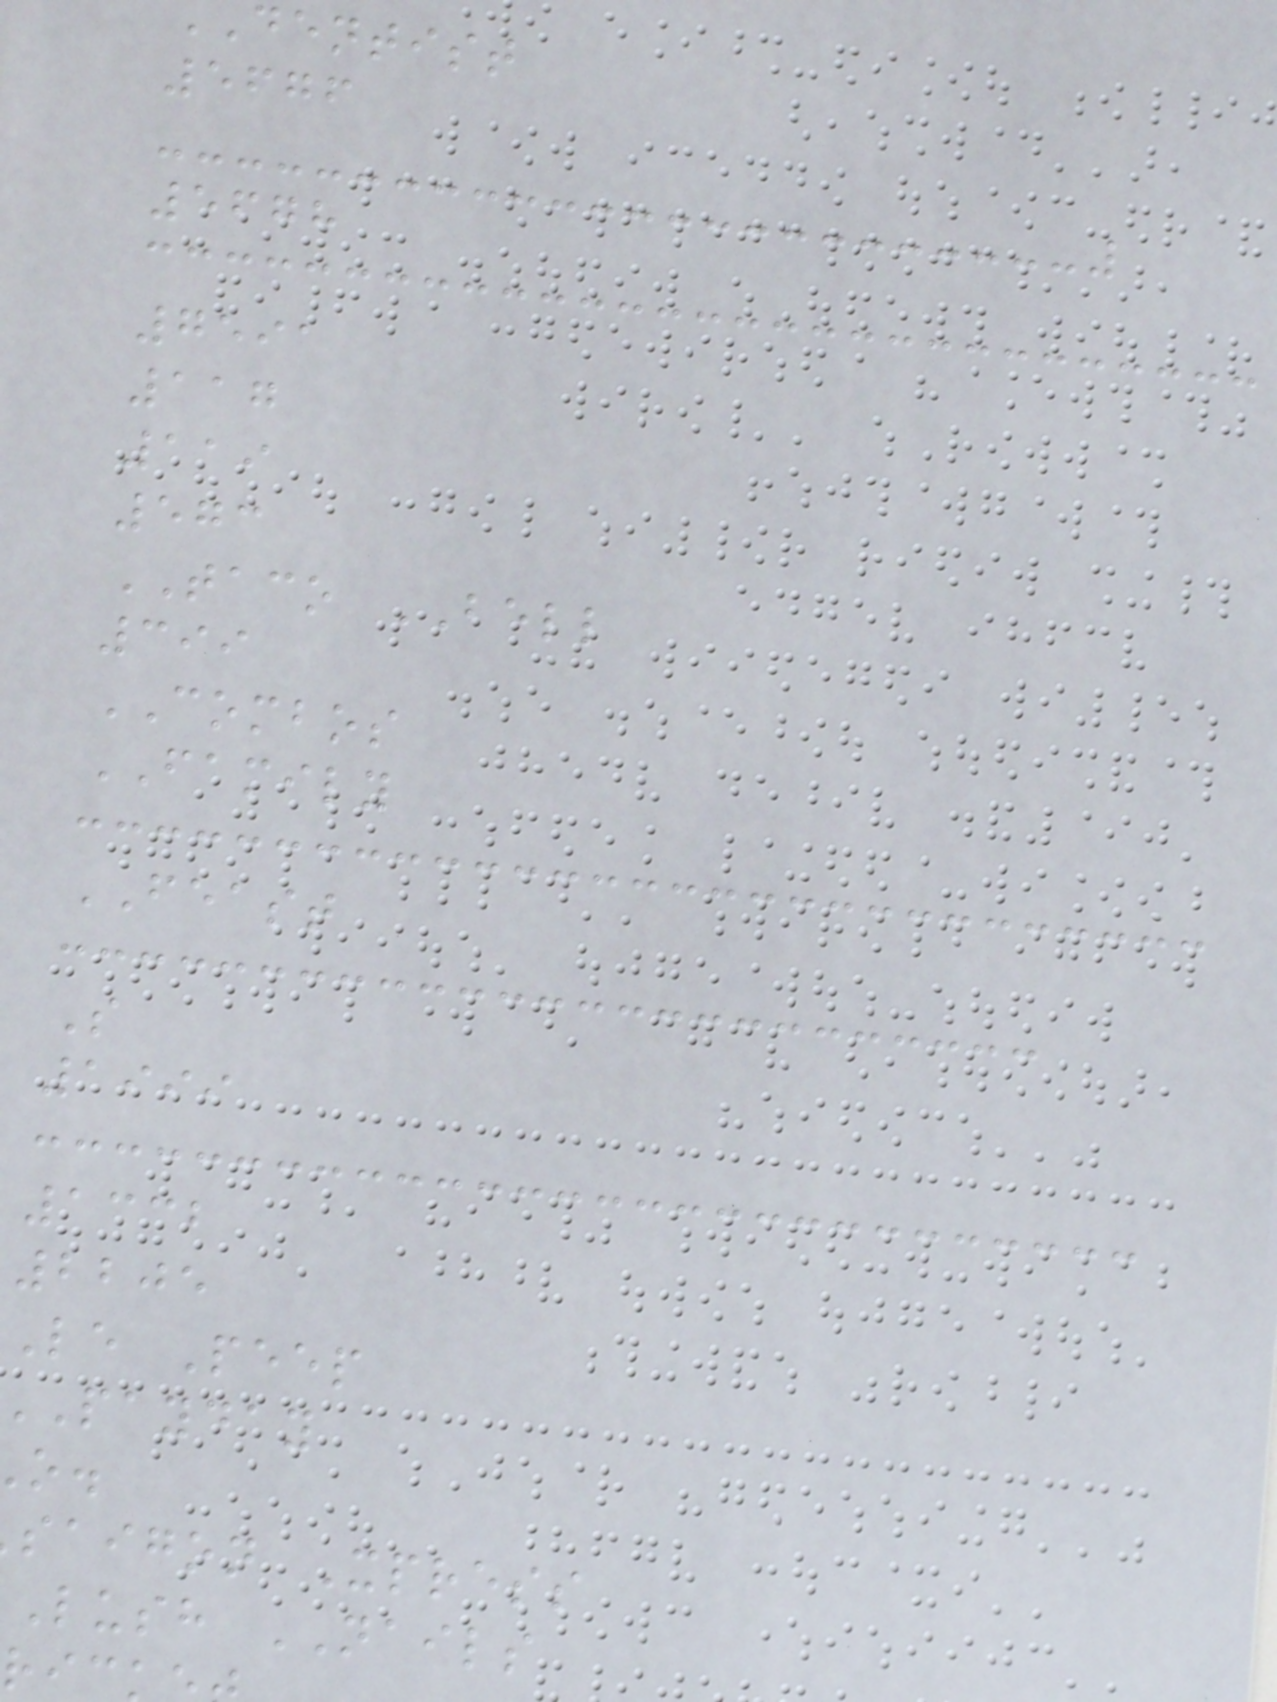dentist
5676
5678
7591
117
119
573
TACO BELL
399
COMBOS
FAMILY
FEAST
S
1999
1332
2205
Le Peep
payday
saigon Xpress
lush NAILS
